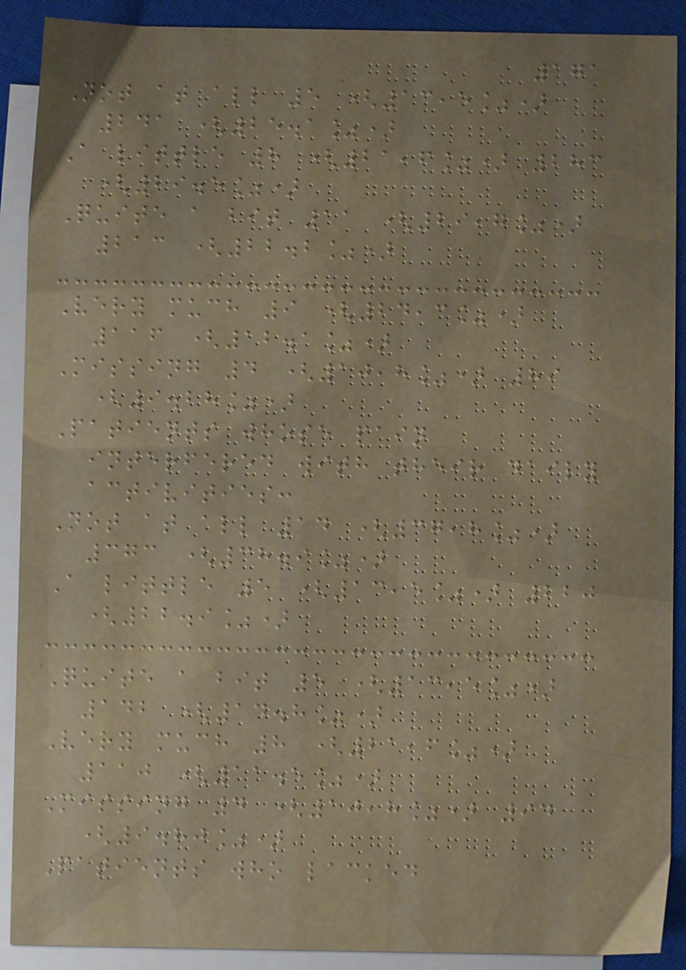171
Not at all 5 (13,5%)
241 (25.1%)
A little 8 (21,6%) 283
(29.5%)
Quite a bit 11 (29,7%)
213 (22.2%)
Very much 9 (24,3%)
116 (12.1%)
Missing 4 (10,8%) 89
(9.28%)
Patients whose pain
interfered with their daily
activities:
Not at all 14 (37,8%)
373 (38.9%)
A little 5 (13,5%) 220
(22.9%)
Quite a bit 5 (13,5%)
142 (14.8%)
Very much 8 (21,6%)
110 (11.5%)
Missing 4 (10,8%) 94
(9.80%)
Patients who lacked
